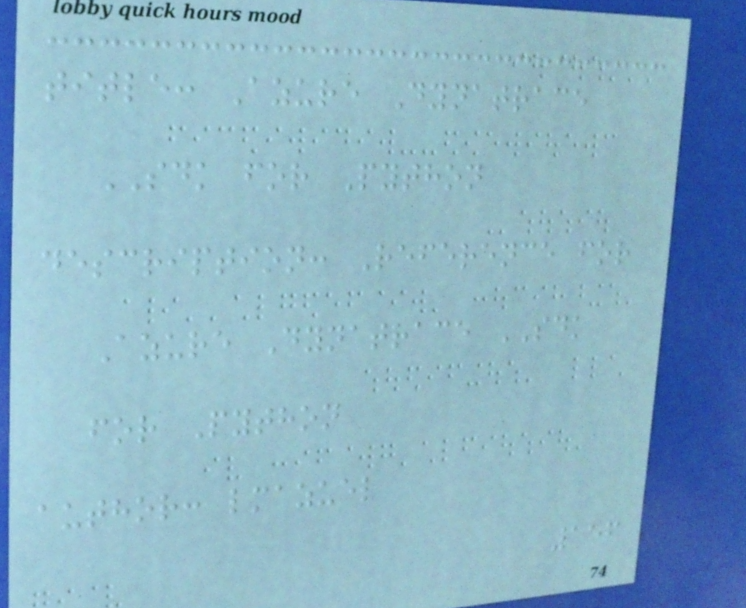title: Azure Dynatrace
SDK for Python
description: Reference for
Azure Dynatrace SDK
for Python
author: lmazuel
156
